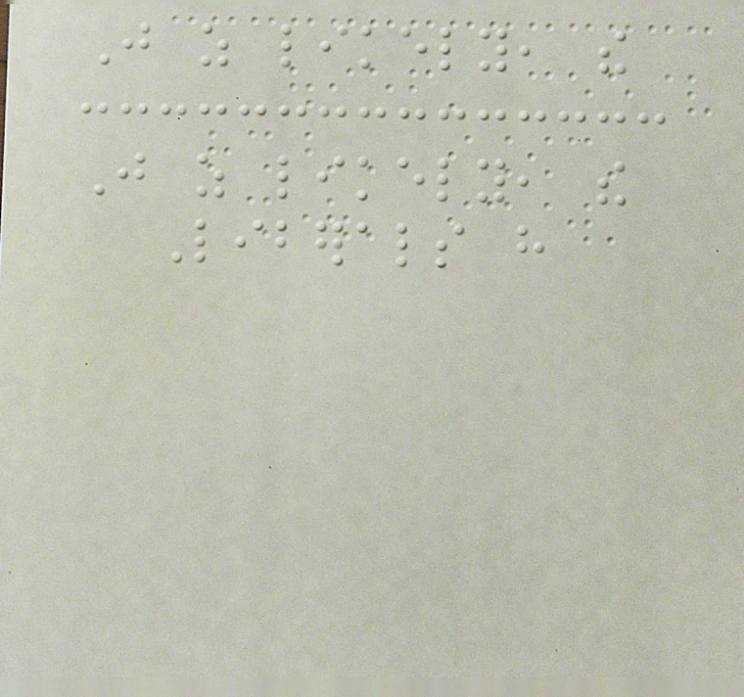Just as likely, the
Just as likely, the
Liberals have
